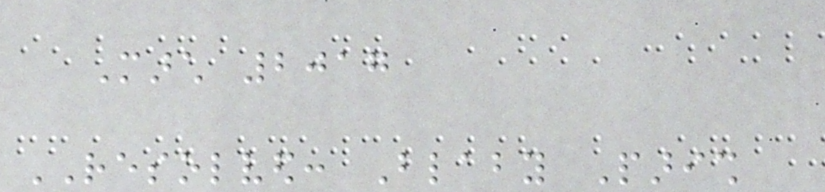March 2017
RESOLVED: Blaby Parish
